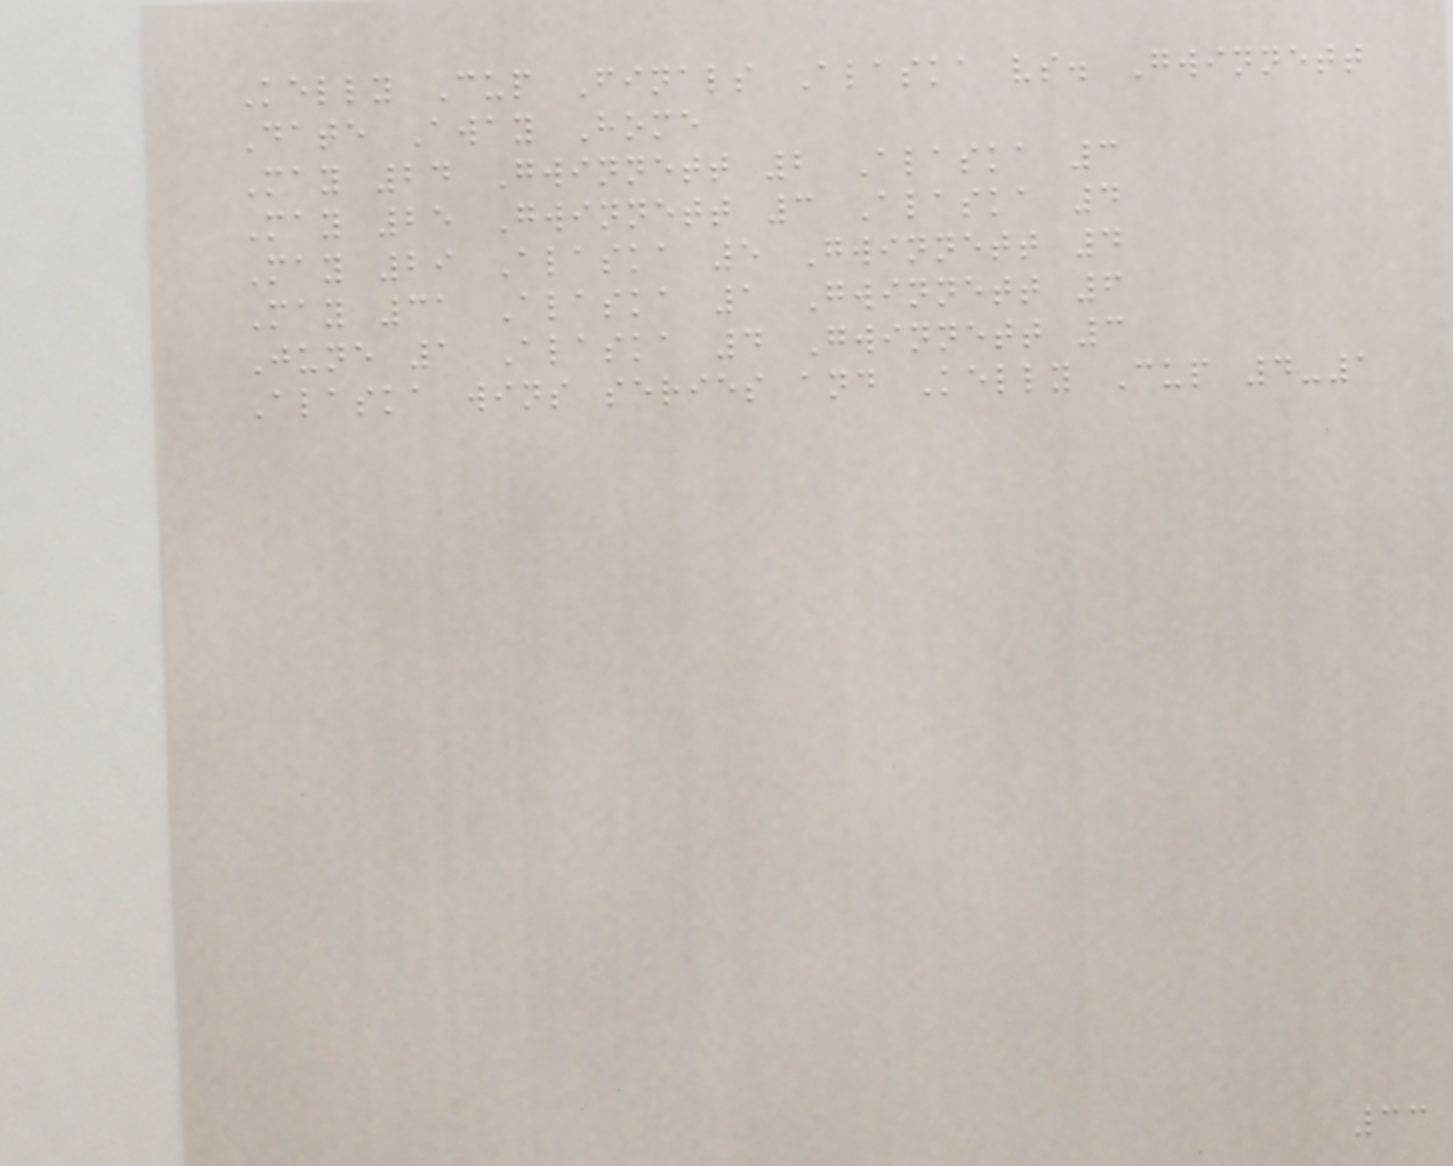Kelly Cup Finals Alaska vs. Gwinnett
Date Away Home
May 24 Gwinnett 2 Alaska 3
May 25 Gwinnett 3 Alaska 4
May 29 Alaska 5 Gwinnett 4
May 31 Alaska 1 Gwinnett 6
June 1 Alaska 4 Gwinnett 3
Alaska wins series and Kelly Cup 4-1
33
